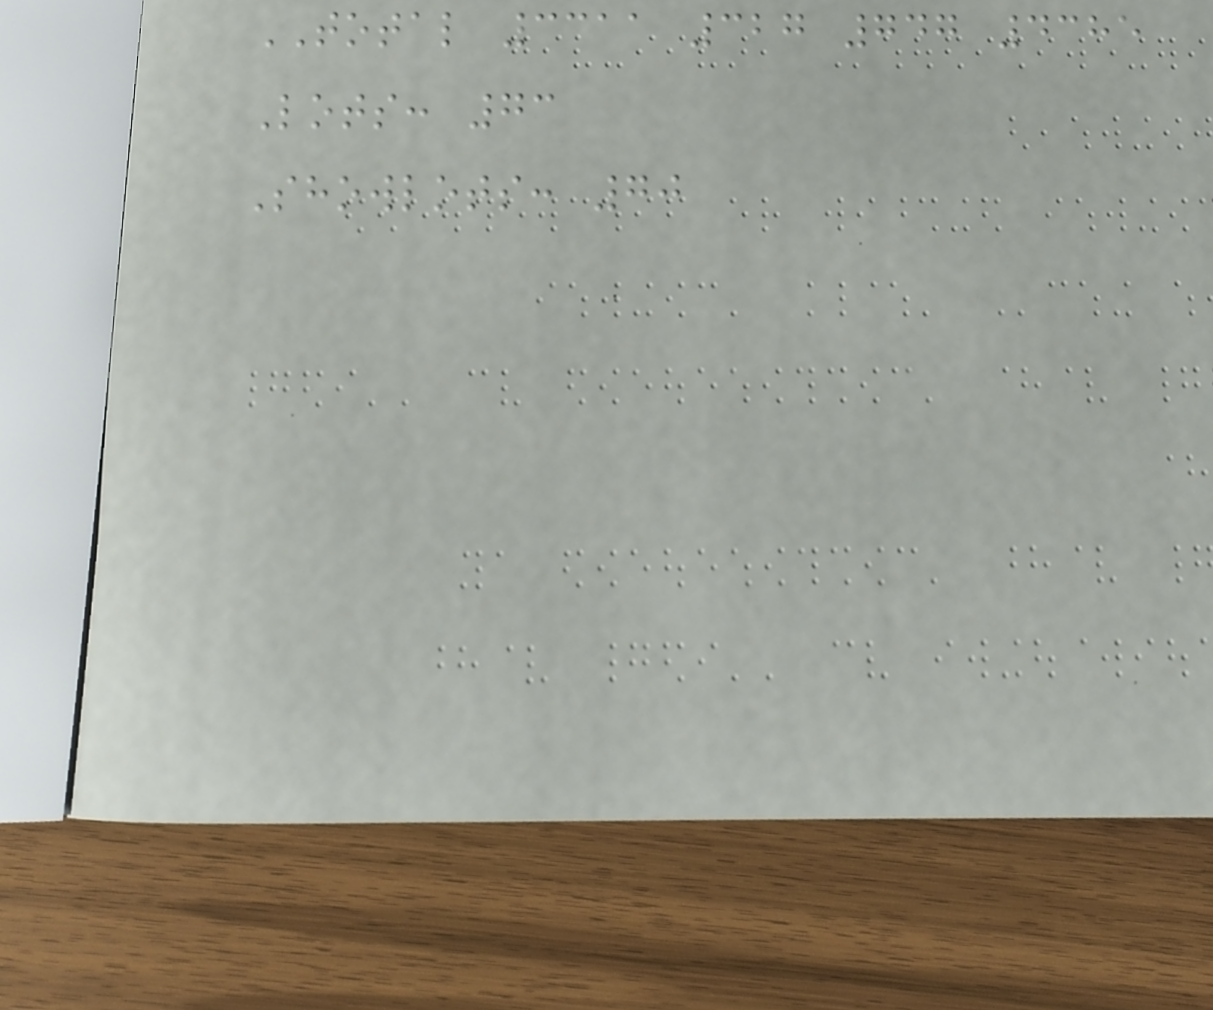TOTAL 3311 327 747 4385
Lots: 73
Showlots: 70
